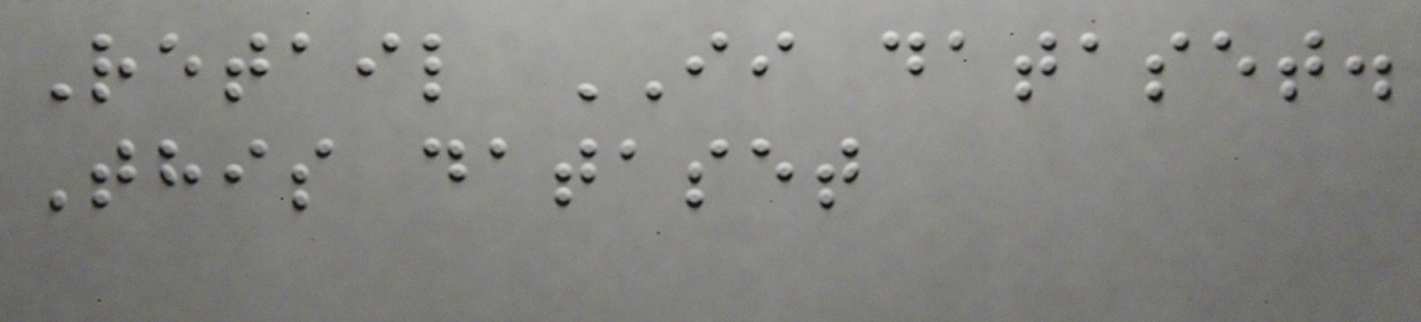Retail II dataset.
This dataset
